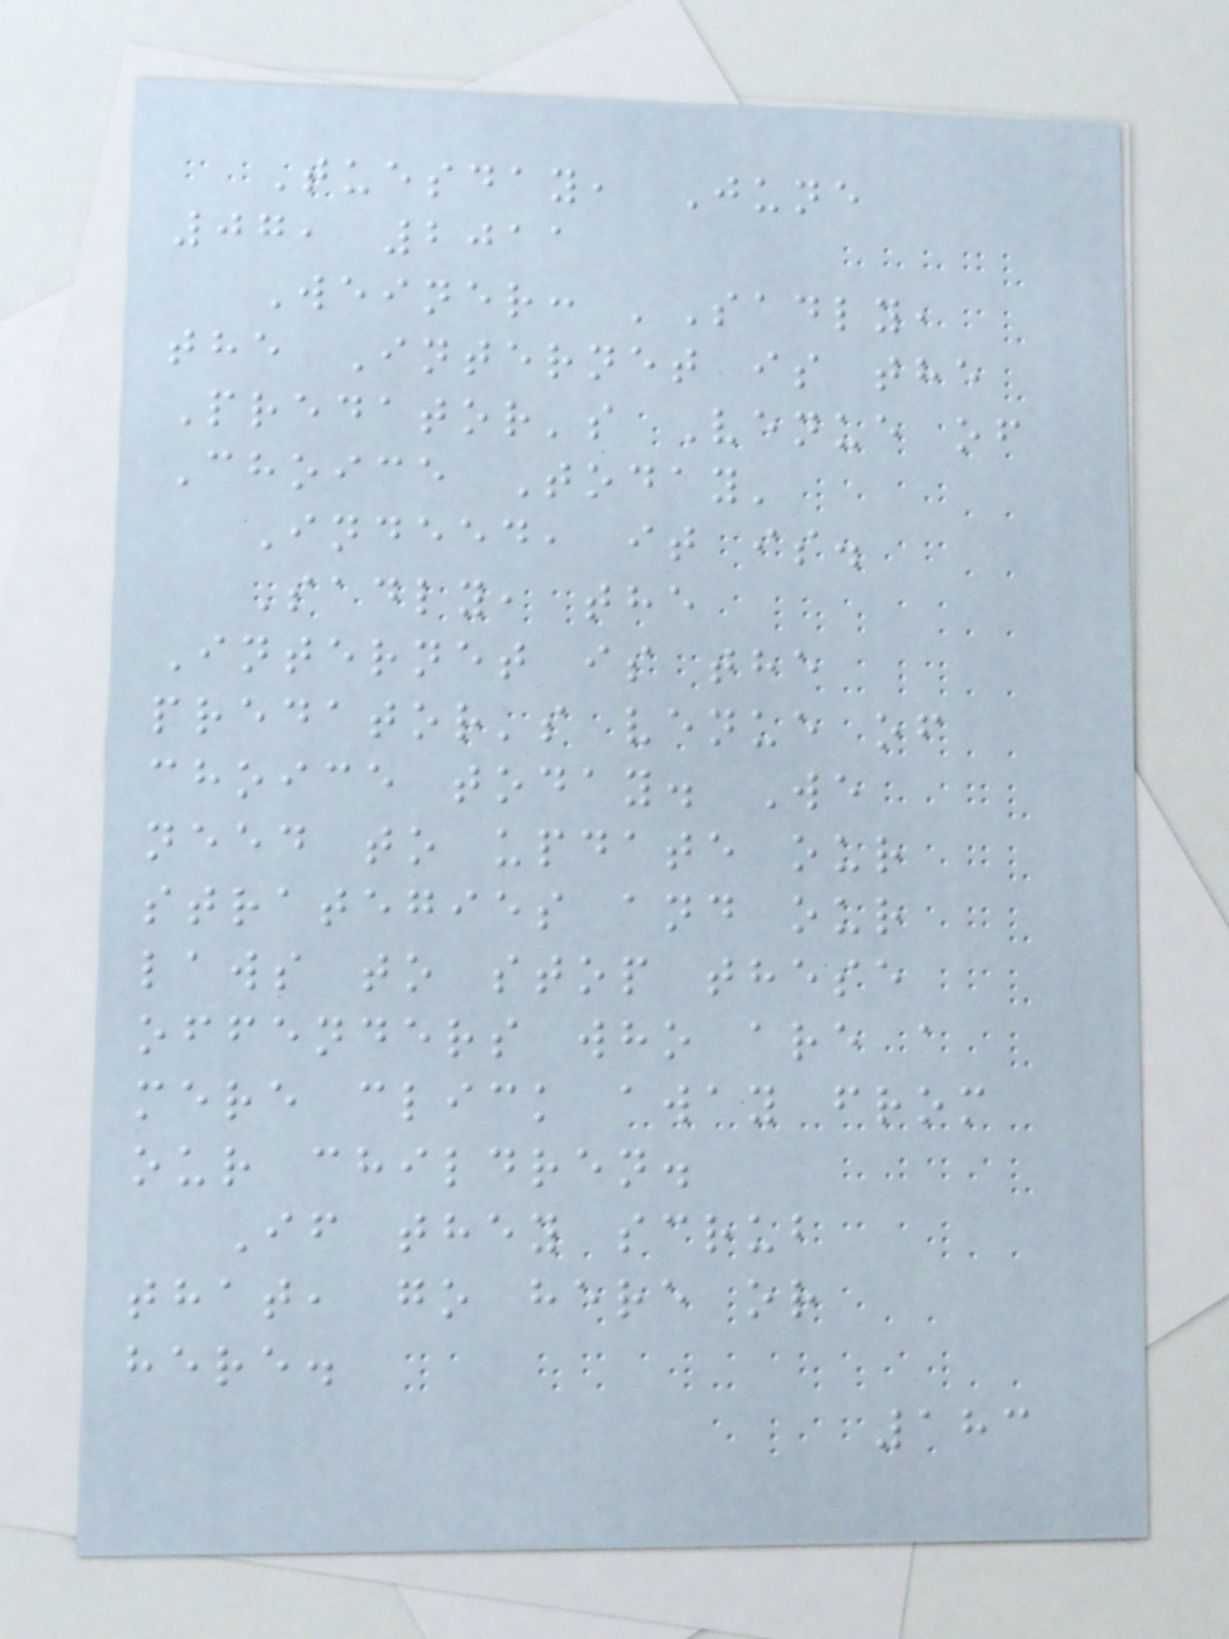Tuesday, June
07, 2011
Weiner: 'Sadly,
the Internet is the
Predator's Venue of
Choice Today'
Indeed, it is.
Sadly, the
Internet is the
predator's venue of
choice today. We
need to update our
strategies and our
laws to stop these
offenders who are a
mere click away from
our children.
If they scrub
that, go here or
here.
183
